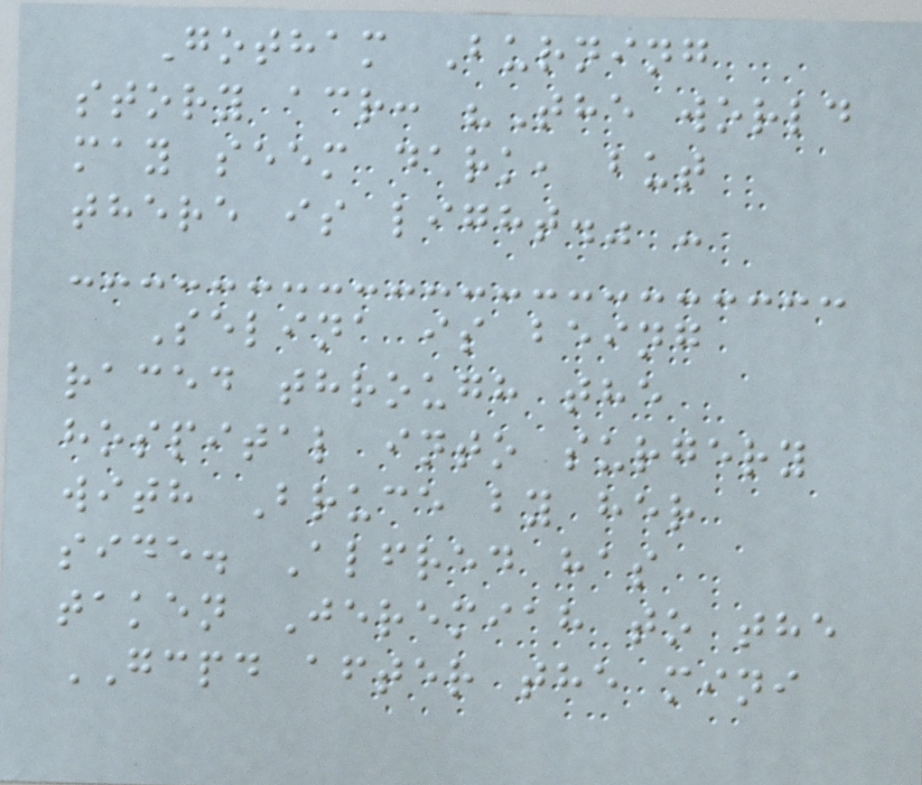Gotham Burning
story acr: "The world
may seem dark, but
there is light." -
Selina is being
raced through the
hospital into surgery
with Bruce by her
side. Alfred has
taken Jeremiah to the
GCPD after the mini
